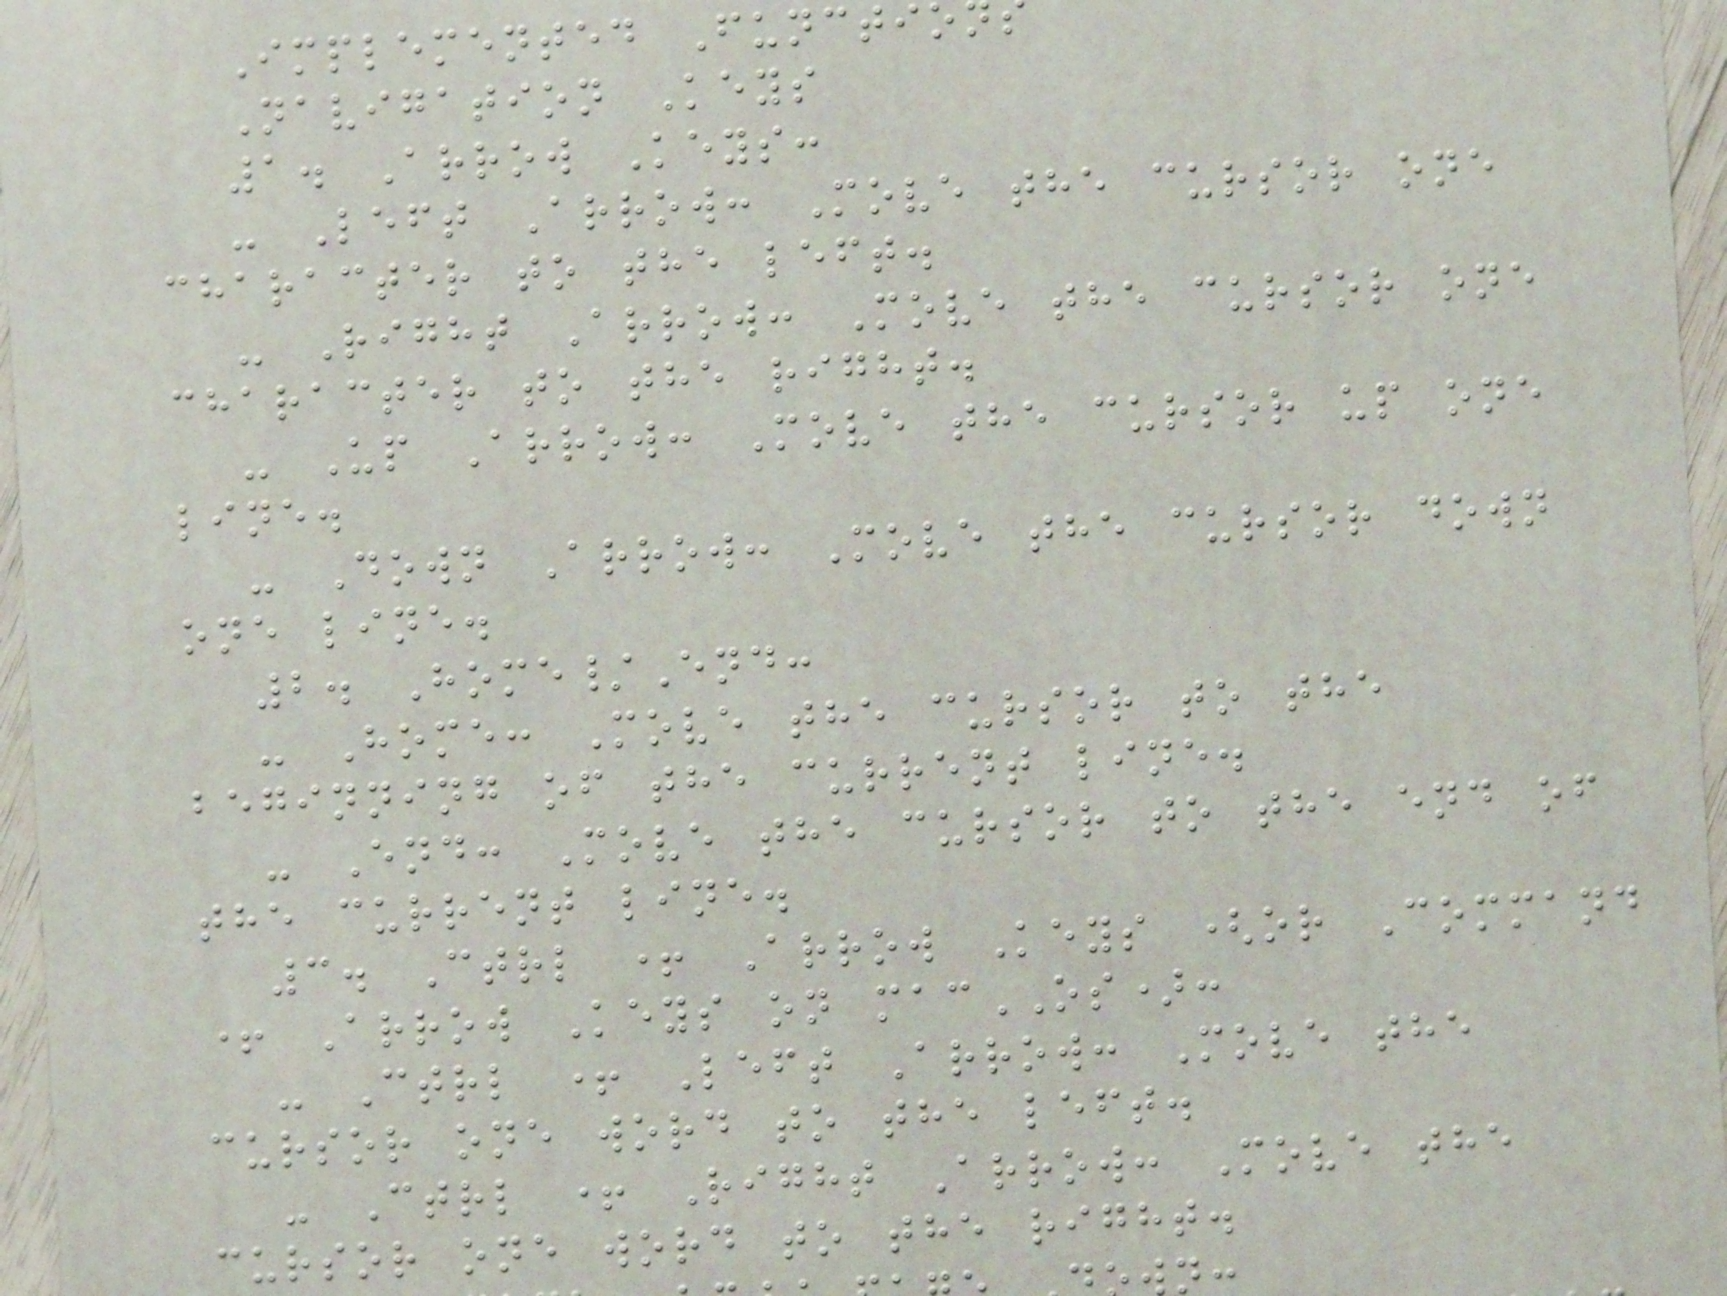Implemented Functio
Navigation Keys
1. Arrow Keys:
- Left Arrow: Move the cursor one
character to the left.
- Right Arrow: Move the cursor one
character to the right.
- Up Arrow: Move the cursor up one
line.
- Down Arrow: Move the cursor down
one line.
2. Home/End:
- Home: Move the cursor to the
beginning of the current line.
- End: Move the cursor to the end of
the current line.
3. Ctrl + Arrow Keys (or Command
+ Arrow Keys on macOS):
- Ctrl + Left Arrow: Move the
cursor one word to the left.
- Ctrl + Right Arrow: Move the
cursor one word to the right.
